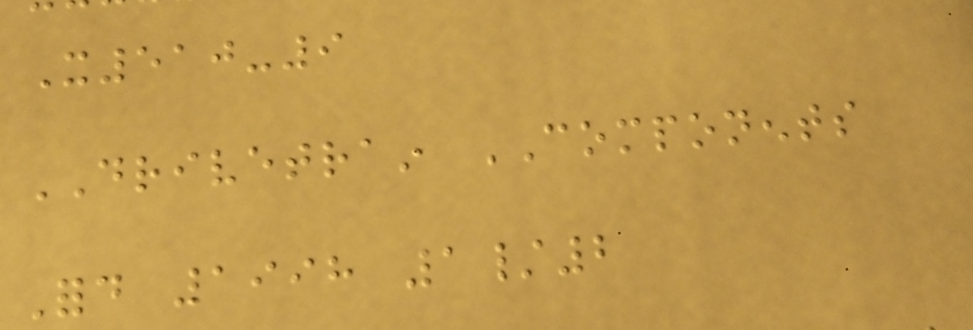X510-9
DRIVETRAIN COMPONENTS
Ford 1998 1/2
